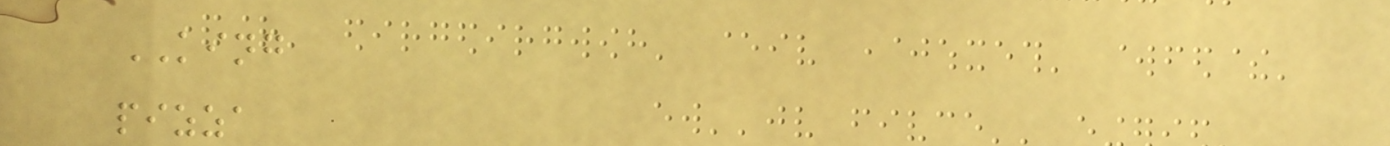KING
pizza
